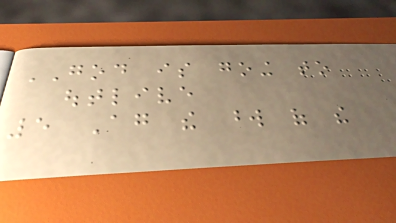GOD is going to
outlive
5 Again the word of the
